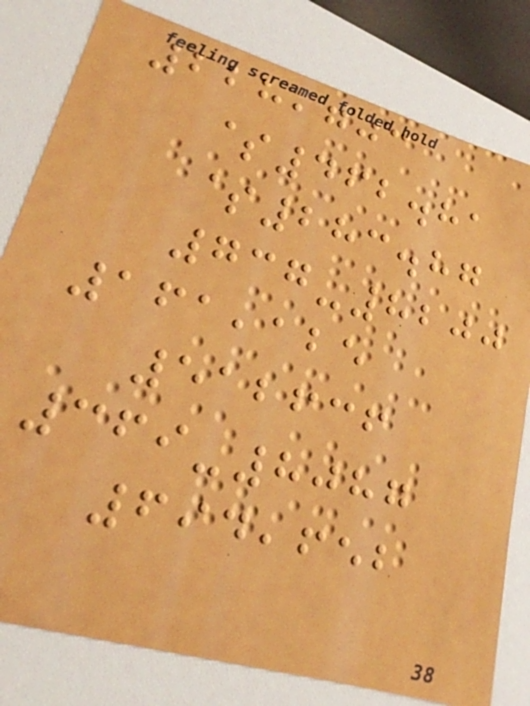228,703
$462.81
$283.87
737-8200
161,125
512636
369-8087
694,652
